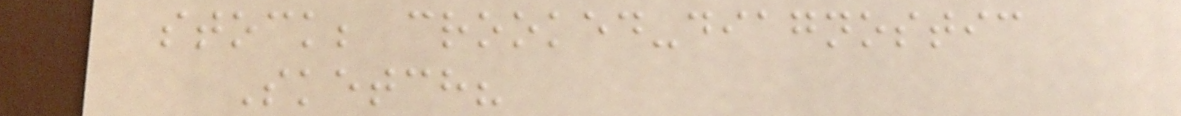stock; crooked-diagnostic
Sketch?
